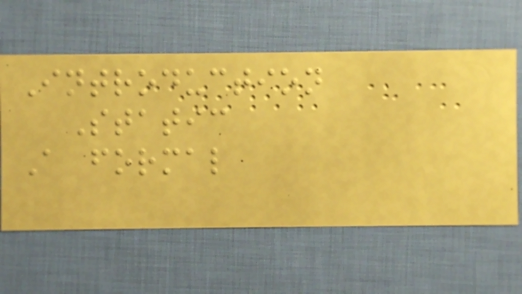Introduction
Static
A formal
